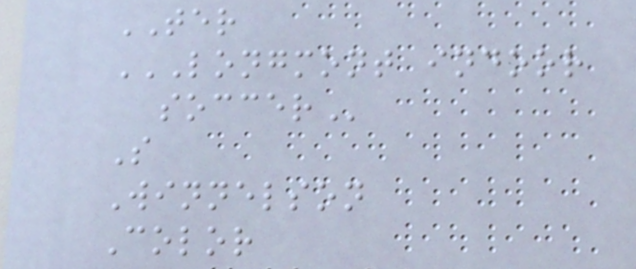TER
LONGMONT INDOOR
SOCCER
S
Winnelson
Color
